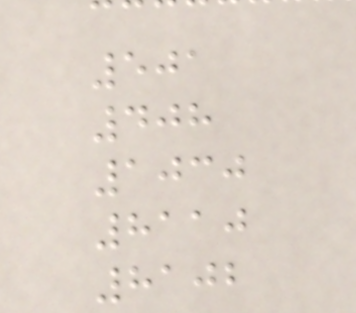501
408
1030
8110
8102
